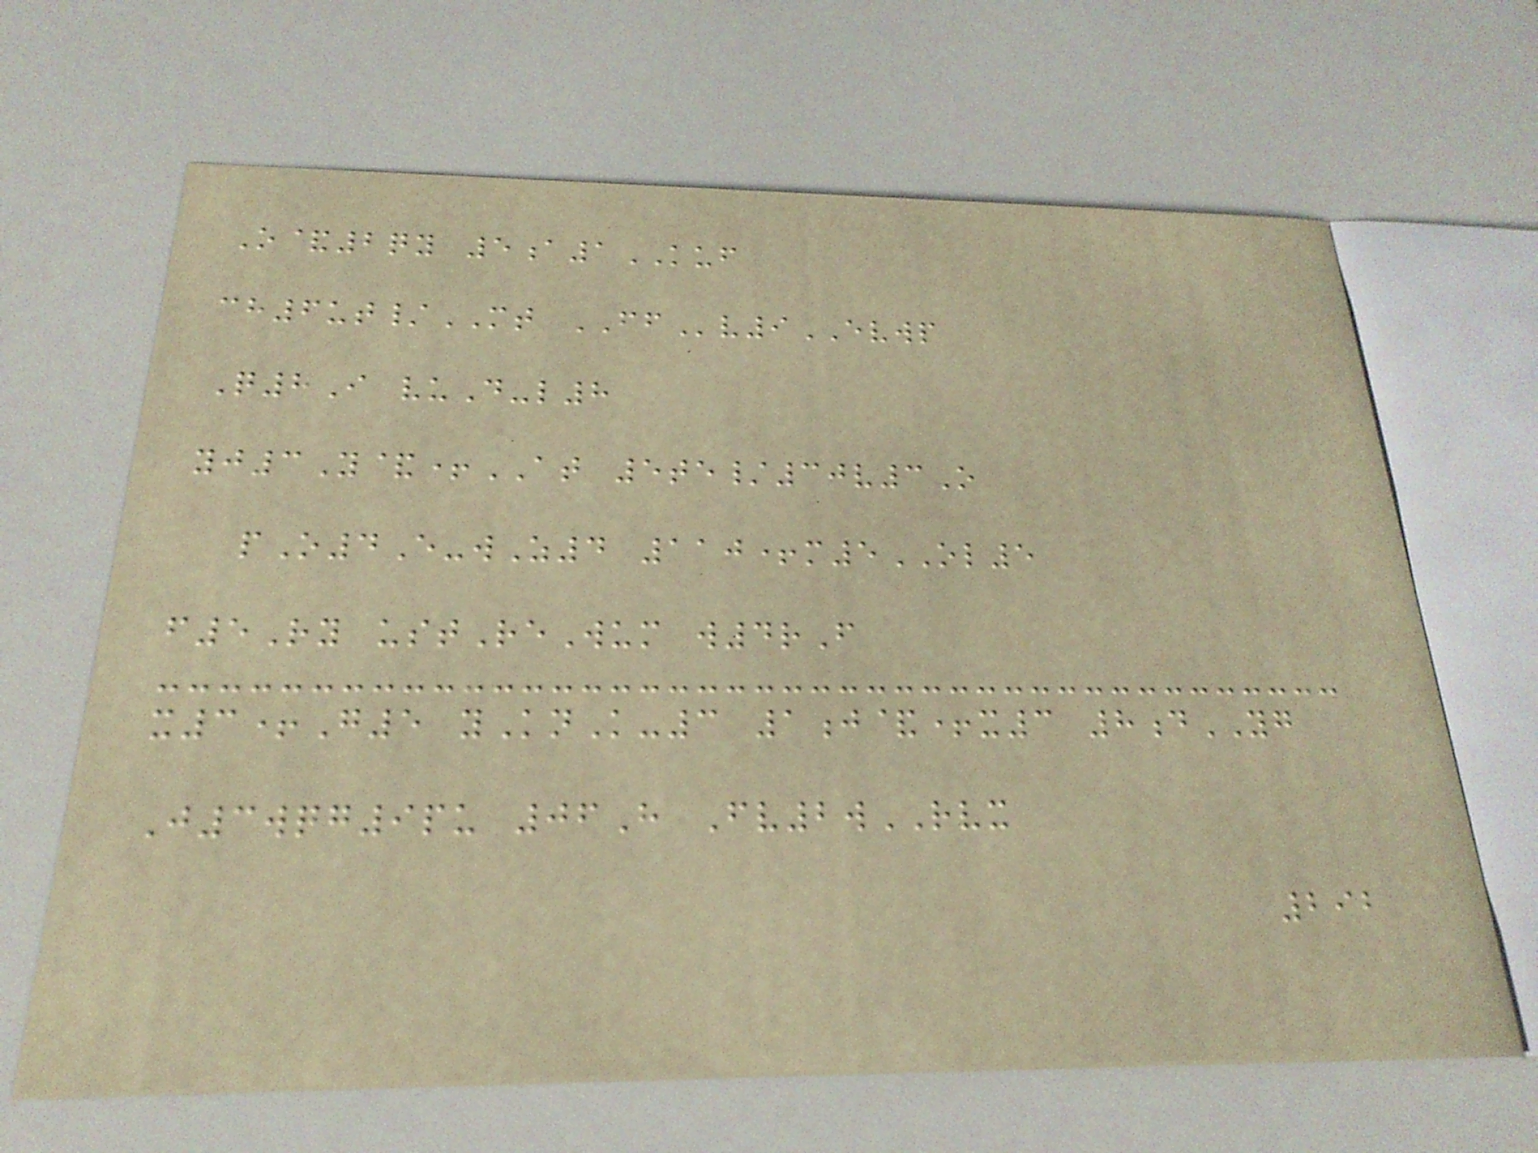O&2qy 5a1KUF
ch6ut/MT FFv9EVWP
Q8I vuD-l8
yj3Y&+AT 5te/30v3O
pO4E-wZ4 110+m5OL5
f5Ry ustReWum w4rF
x3+G5 yKnK-3 1j&+x3 8dYG
J3wqg9pu 06H Fv2wRVX
292
